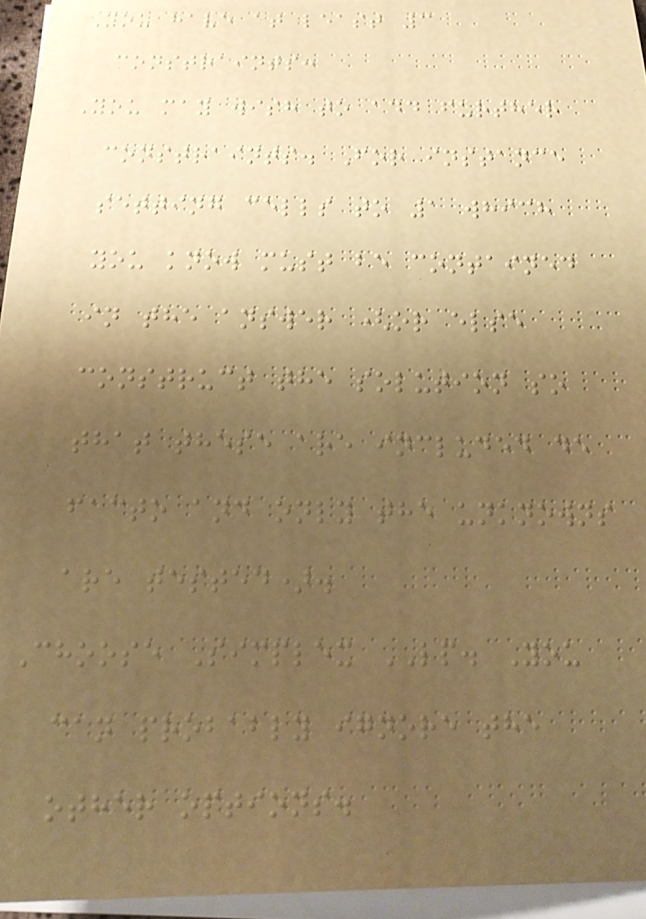You have at least 3
constraints:
You may wish to add further
constraints. For instance
setting cells to 1 which
you know must be contained
in the answer (or else
construct the solution so
that these are included de
facto and only the unknowns
are tested).
Choose Simplex LP. You
can probably ignore the
other options.
